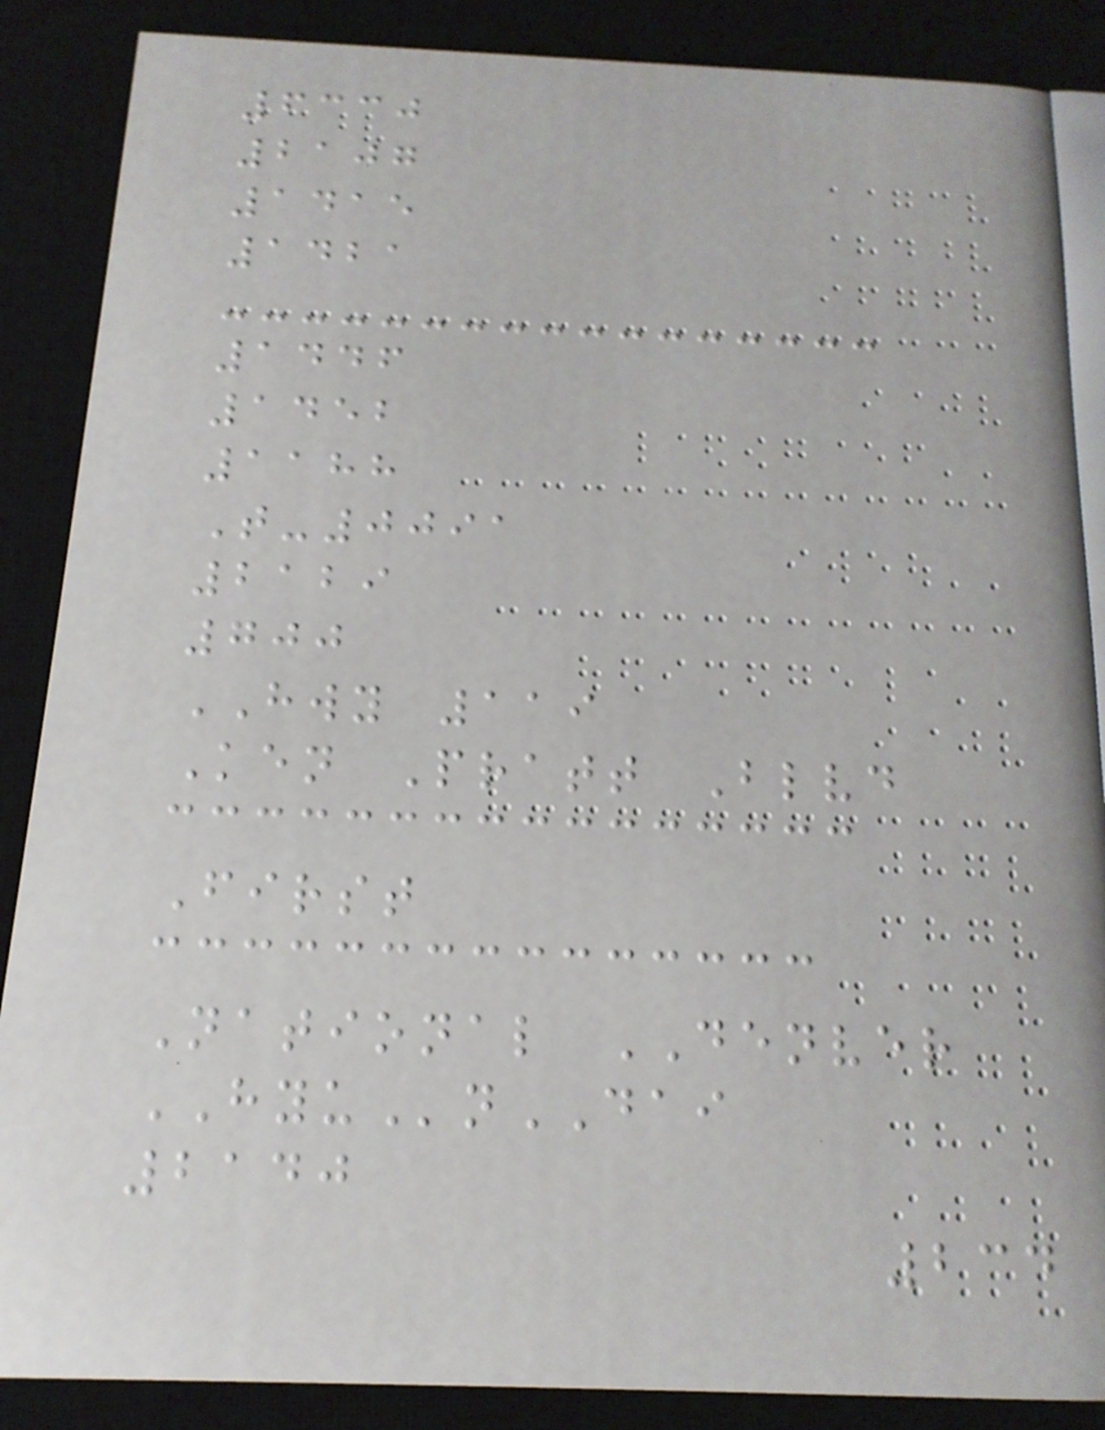6330
2107
1415
1421
1446
1452
1188
T-0091
2129
700
HWY 119
Ken Pratt Blvd
First
National DENVER
HYUnDAI
2140
234
